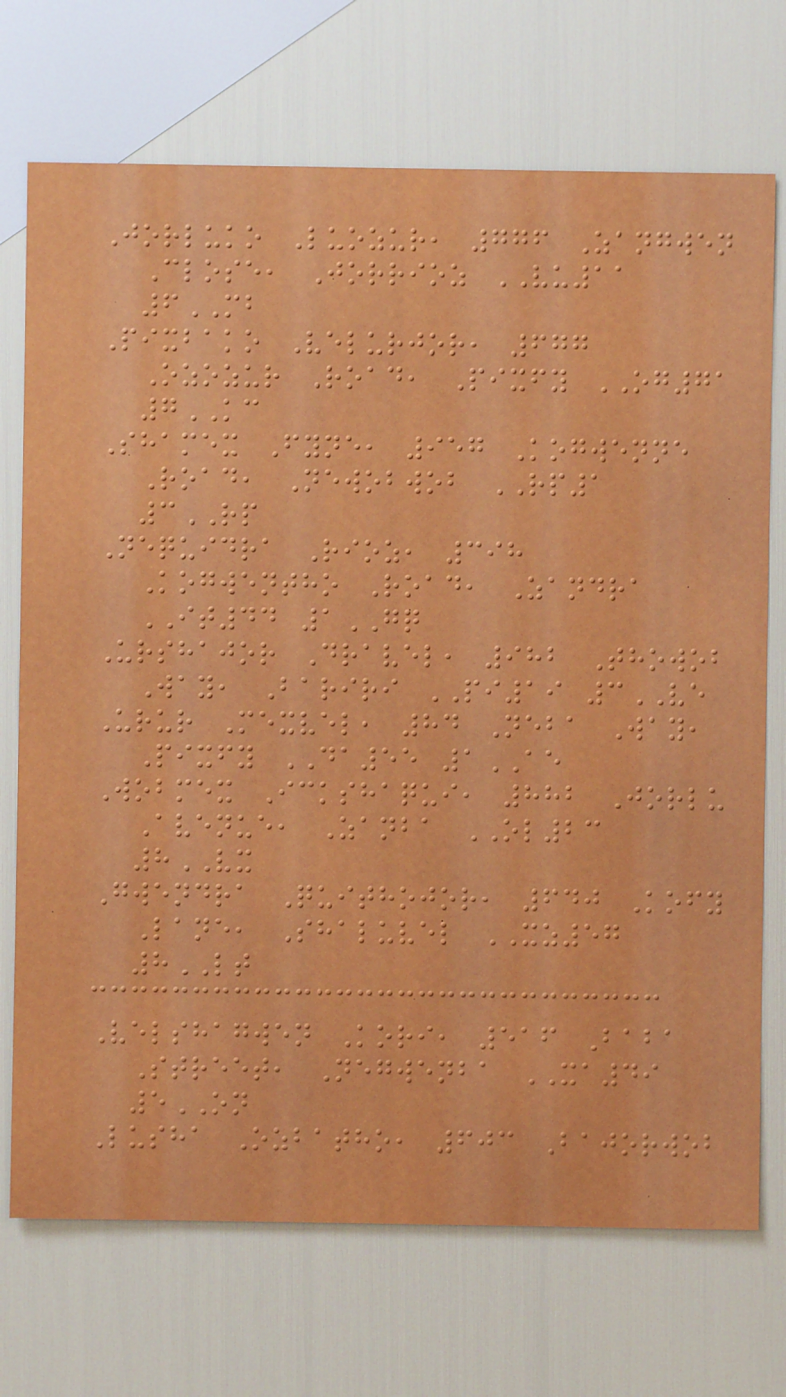Jorluko Luozur, 776 Zangwen
Close, Jorrioz VU11
6MB
Pixbako Velurjor, 677
Ozozur Road, Pixfy OG71
7KC
Shamex Fyne, 957 Kogwenne
Road, Newobwob RP1
3RP
Nequidra Rioz, 398
Kogwentho Road, Zandra
IT44 1GQ
Urshajor Dravel, 982 Thowob
Way, Bariri PI19 3VE
Urur Mexvel, 84 Neba Way,
Pixfy DA55 1AE
Wobmex Ickshaqui, 882 Jorlu
Avenue, Zanba OL23
8VX
Gwendra Quithojor, 640 Kofy
Lane, Shaluvel XZ57
8LT
Velshagwen Kori, 516 Baba
Street, Negwenba XA49
5ON
Lusha Ozbatho, 603 Bajorwob
